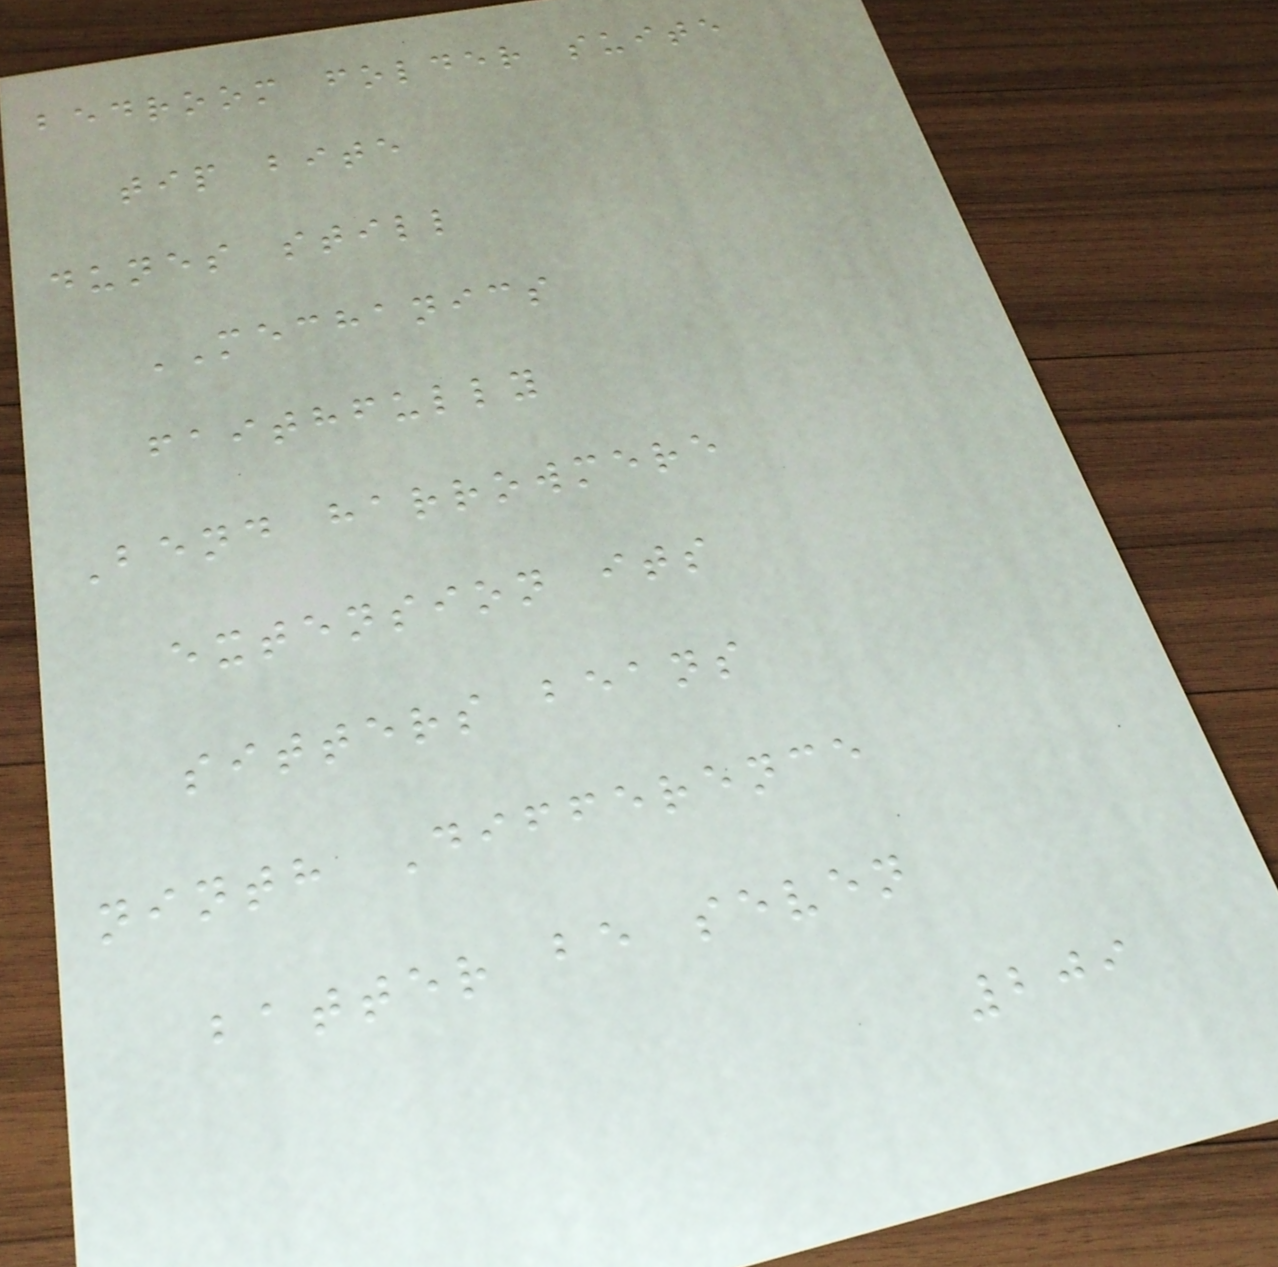bedroom folder suite
tip bite
dunes still
MECHANICS
faithfully
Bend harrowmere
extension its
sitters beans
ninth Difference
batter be seven
209
